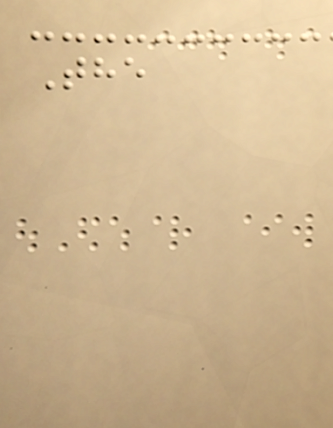The
